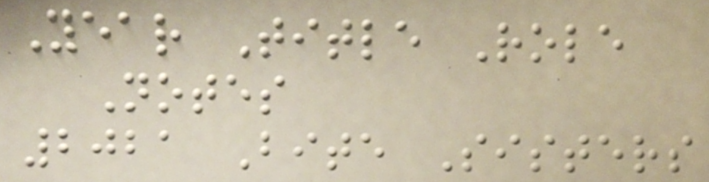Year Title Role
Notes
2021 Bite Sisters
